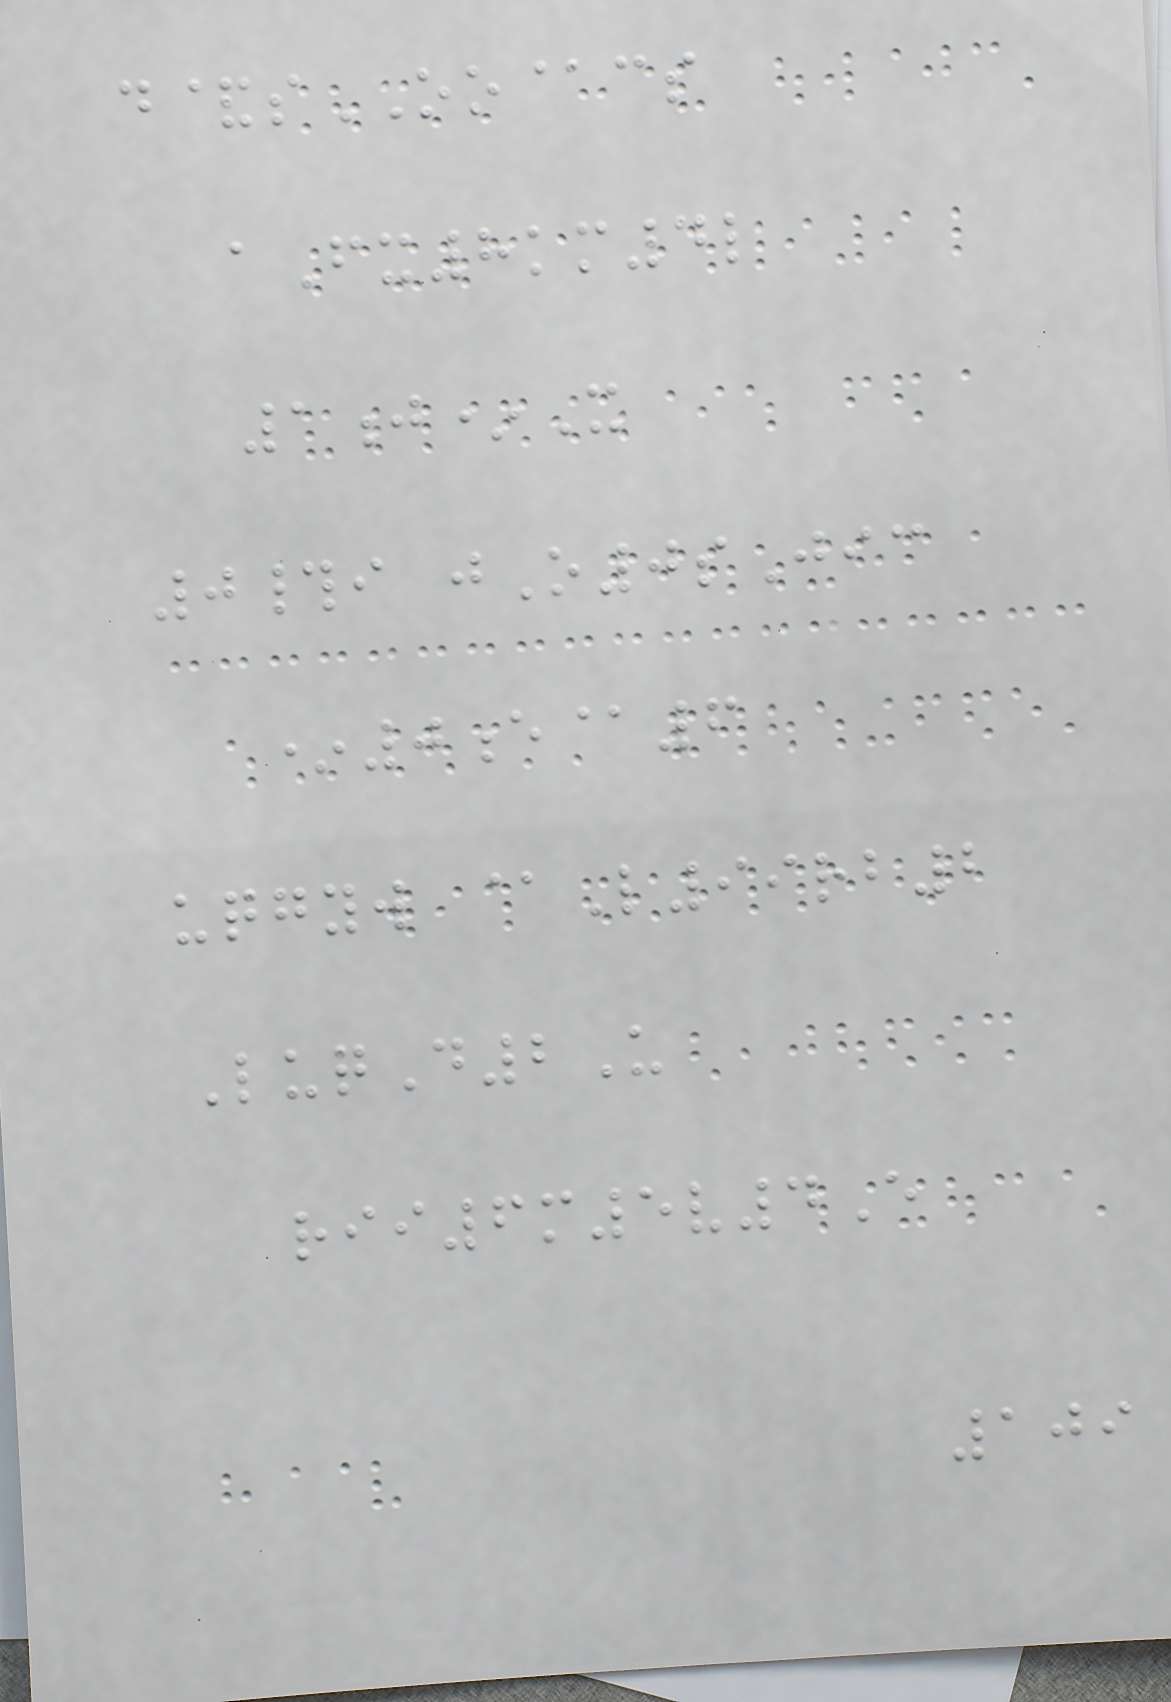d&sOO@cs
aFx8km4l
1j*X
0#i jO0sJic
*0e@6
uqgyw @L99rb2
LuqD2U
rii6m5v4E
109
